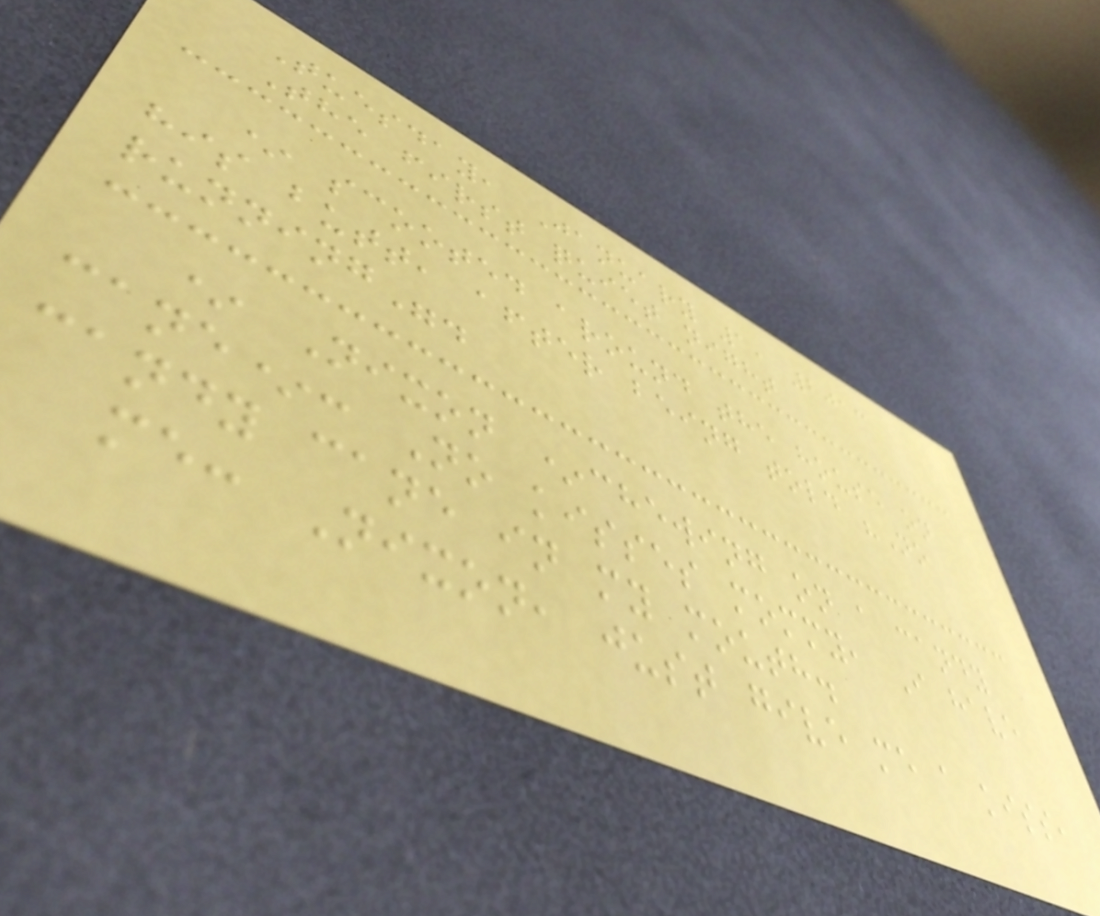Tuesday, January 1, 2013
The first quiet night
* scooted around the house on
his butt, after being told "No
running".
* Nixon *chewing on a candy
cane*: No kisses mommy, I have
candy cane in my mouth.
me: Nixon, just give me a kiss,
